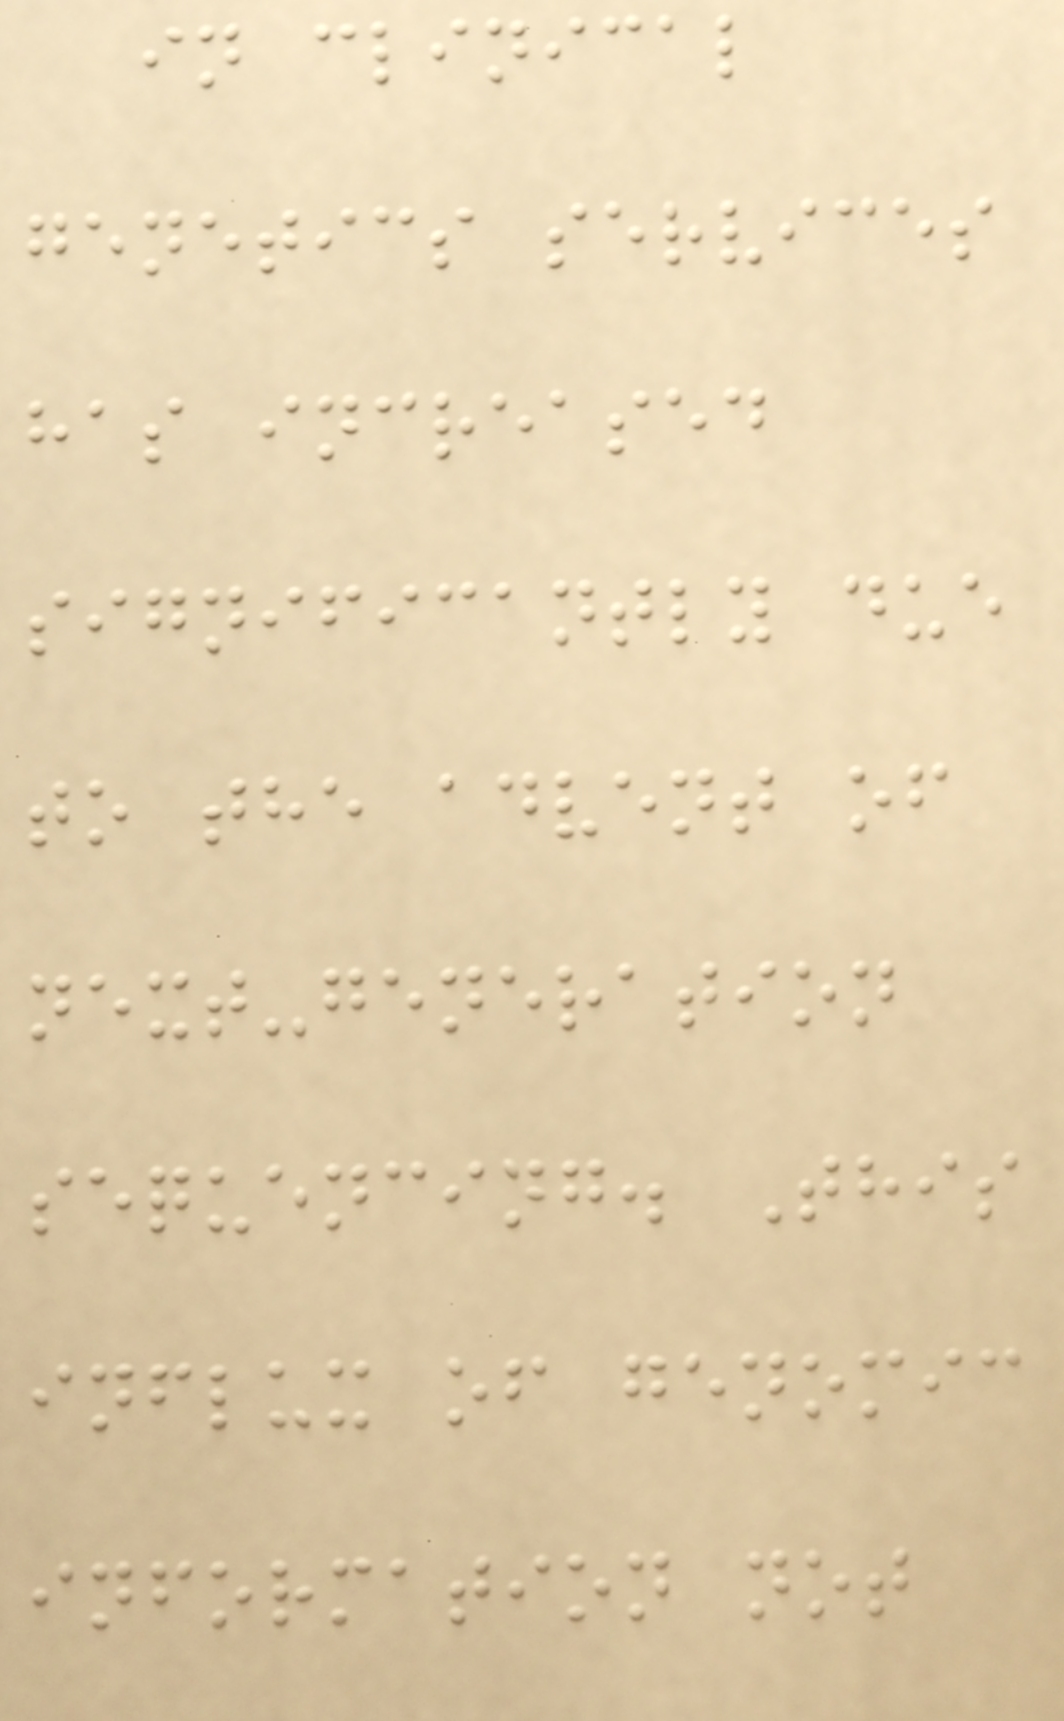in clinical
genetics services
has increased
significantly due
to the advent of
next-generation
sequencing. This
influx of genomic
information not
